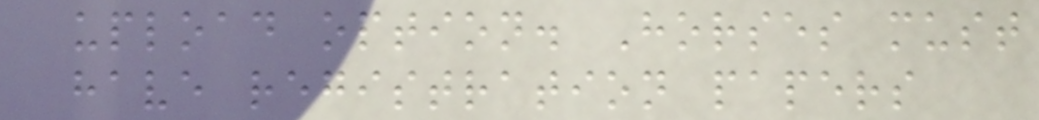upload option. Horses must
have registration papers
